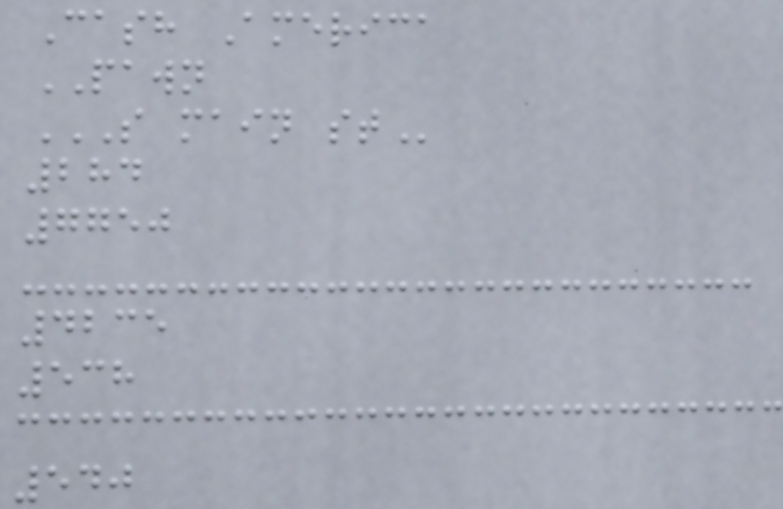Cash America
PAWN
S MAIN ST
284
7750
4235
538
540
